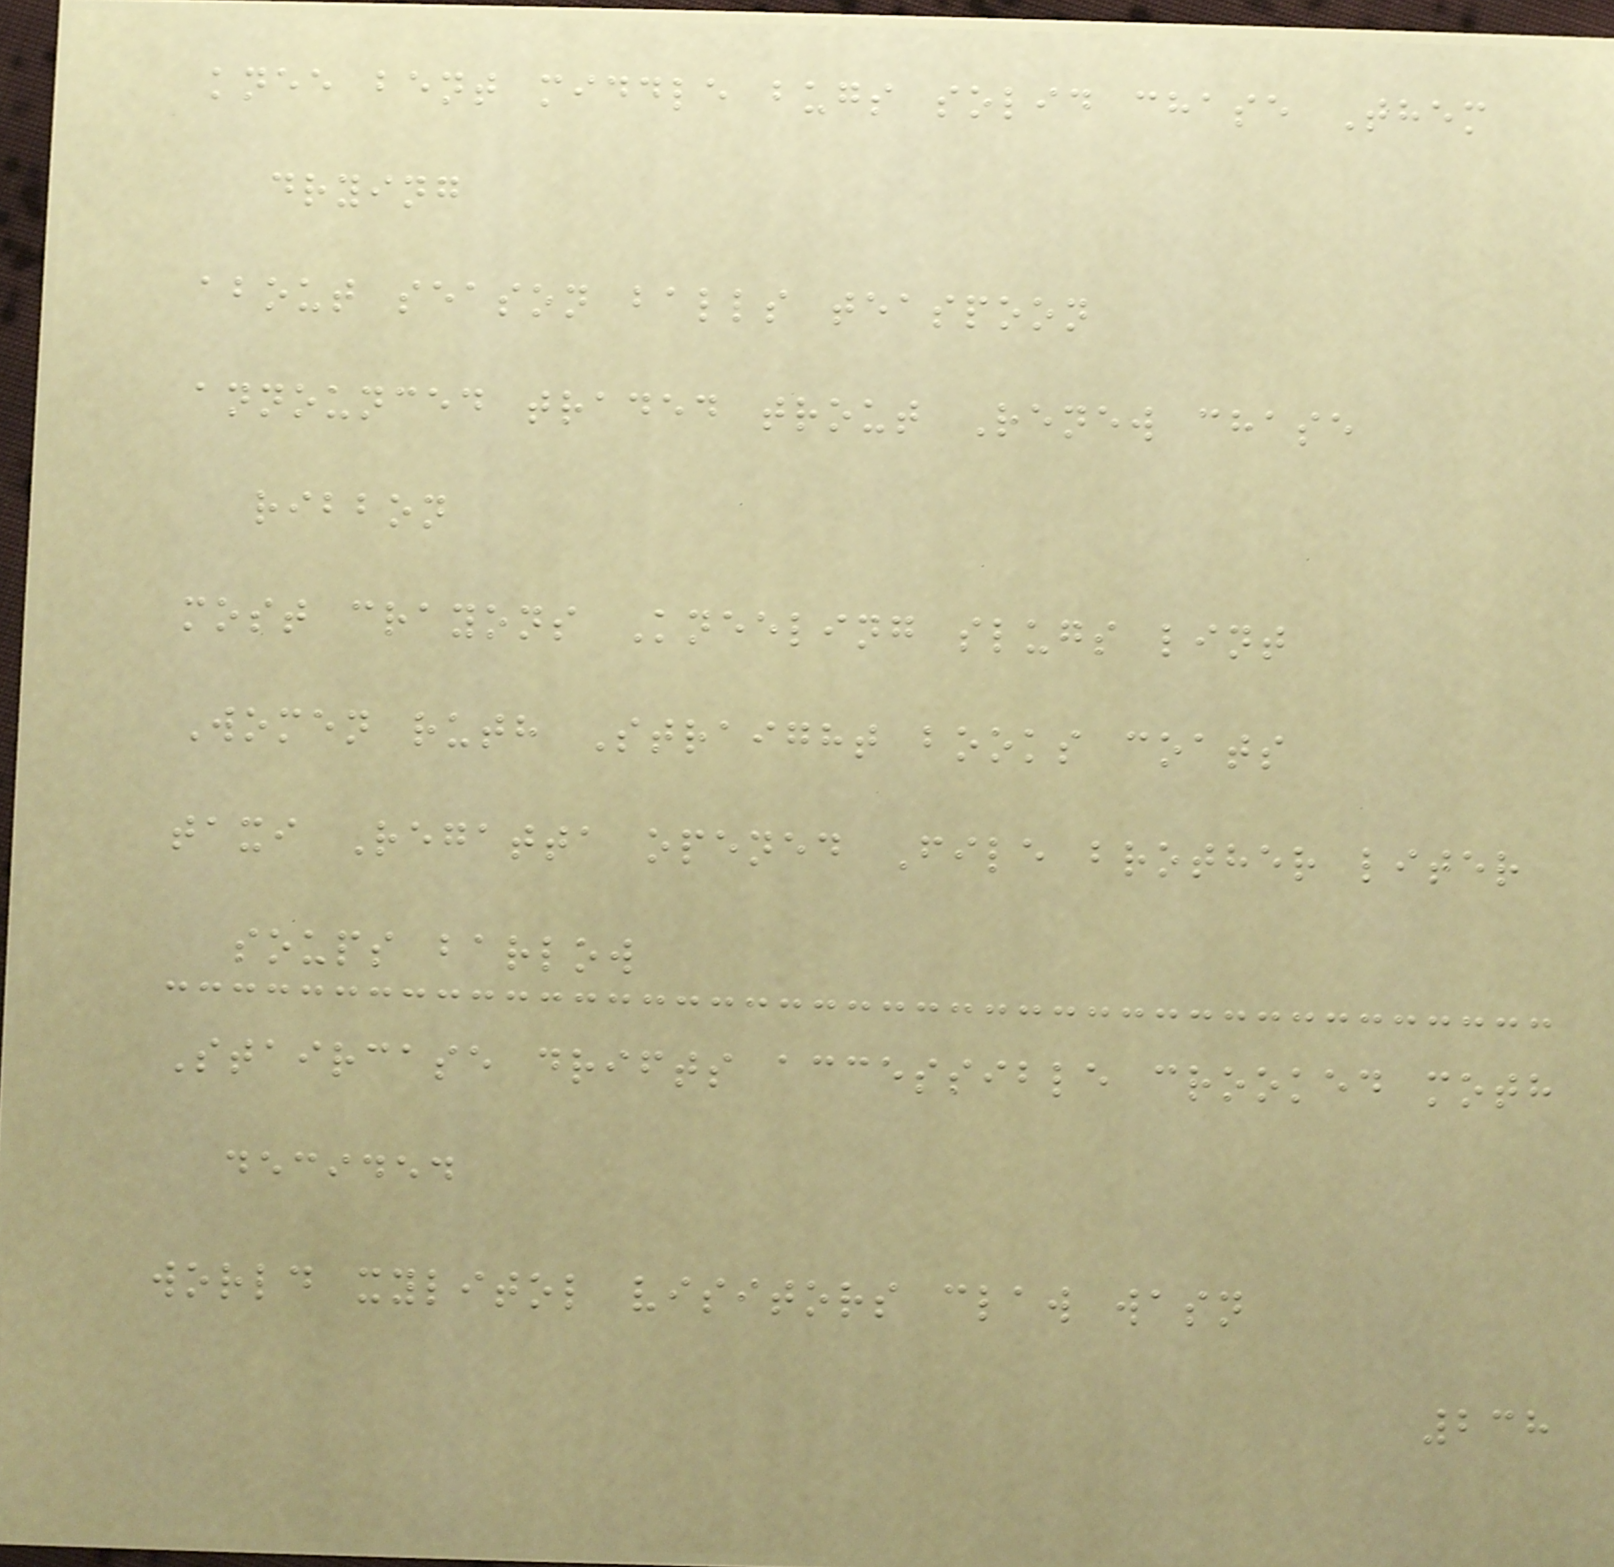knee bent middle bugs solid chase Them
drying
about season balls teaspoon
announced traded trout Renew chase
ribbon
most crayons Kneeling slugs lint
Women ruth Straight books coats
taxi Regatta opened File brother liter
soups barlow
Staircase drifts accessible crooked moth
decided
world xylitol visitors claw wasn
238
